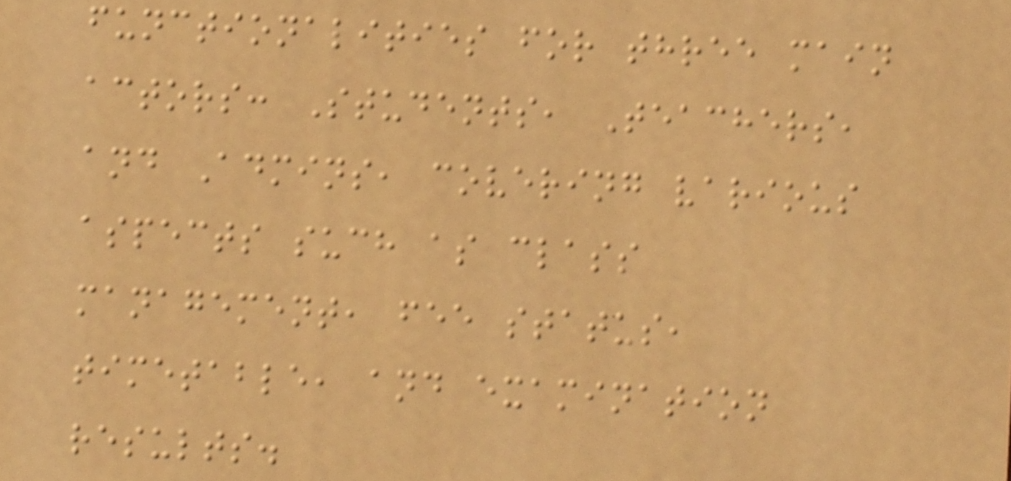functionalities for three main
actors: Students, Teachers,
and Admins, covering various
aspects such as class
management, fee status,
timetable, and examination
results.
